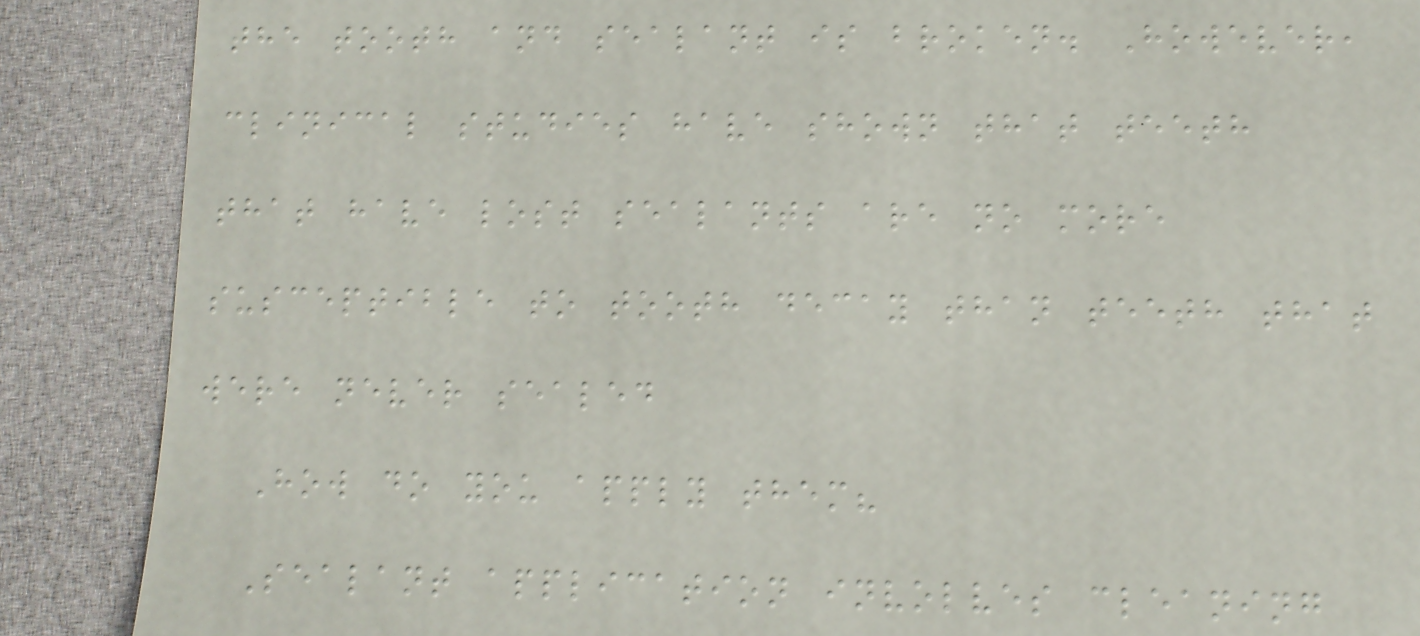the tooth and sealant is broken. However,
clinical studies have shown that teeth
that have lost sealants are no more
susceptible to tooth decay than teeth that
were never sealed
How do you apply them?
Sealant application involves cleaning
